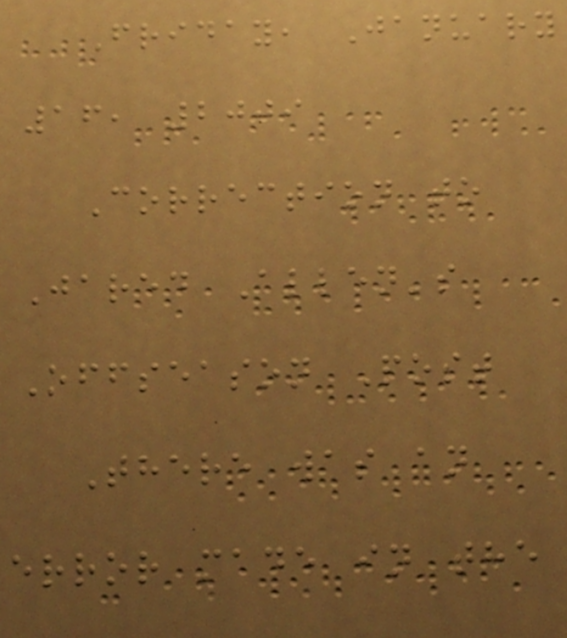Friday, January
16, 2009
Correction to
Jared Allen's
Offseason Post
There was an
error made in the
